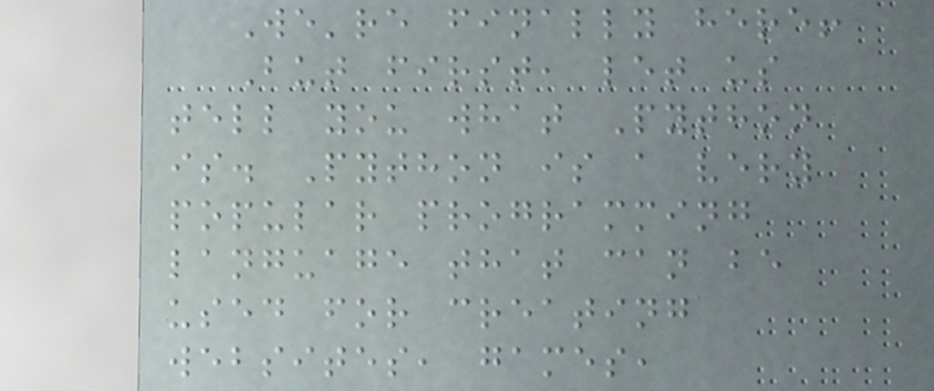We're finally here!
But first, let us
tell you what Python
is. Python is a very
popular programming
language that can be
used for creating
websites, games,
